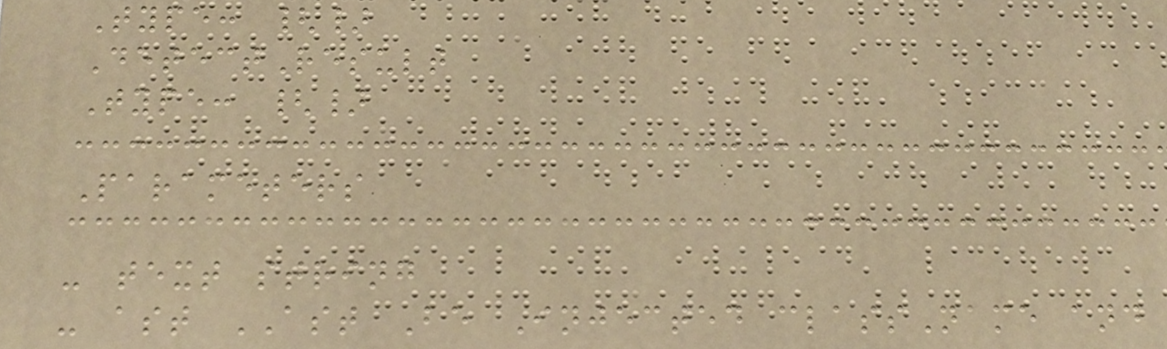Type: {}
DetectResult
Type: {}
Parameters
- text string
- ast AST Be Injected className and
